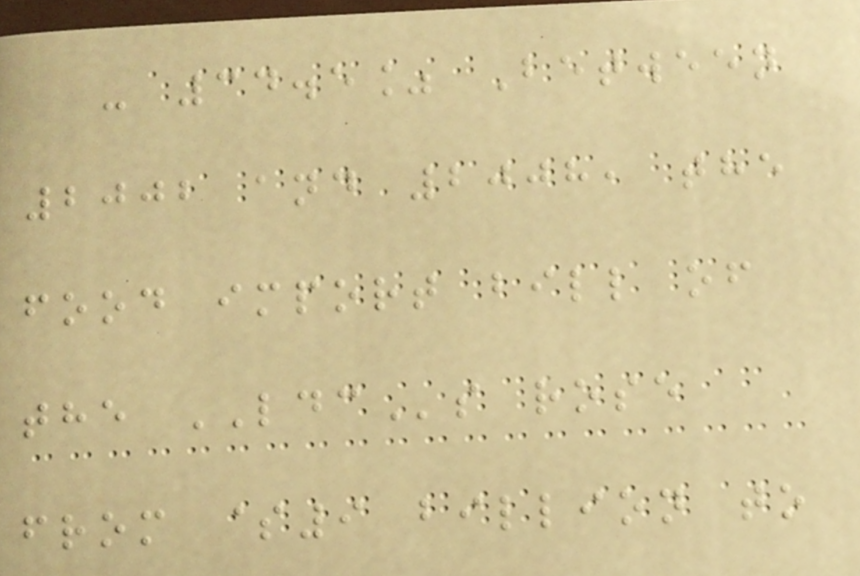- 34.5% Between
2002 and 2008, the
food import bill of
the LDCs rose
from $9 billion to
